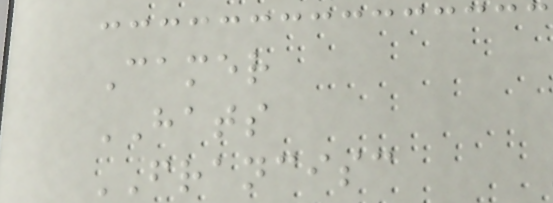Camer
HATS
FRANCISC
